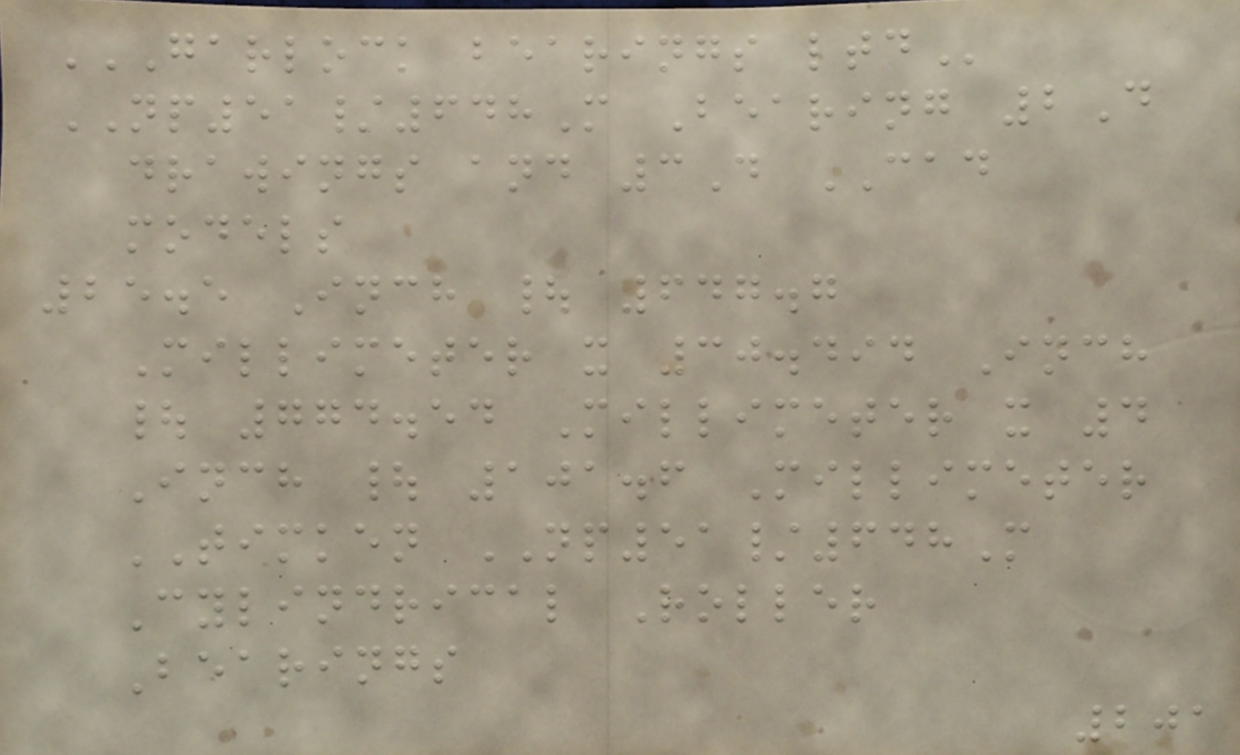GARLOCK BEARINGS LTD
NP51/648M Bearing 2D
drawings and 3D CAD
models
25.5 Inch | 647.7
Millimeter x 30.494 Inch
| 774.54 Millimeter x 4
Inch | 101.6 Millimeter
TIMKEN NP51/648M
Cylindrical Roller
Bearings
201
